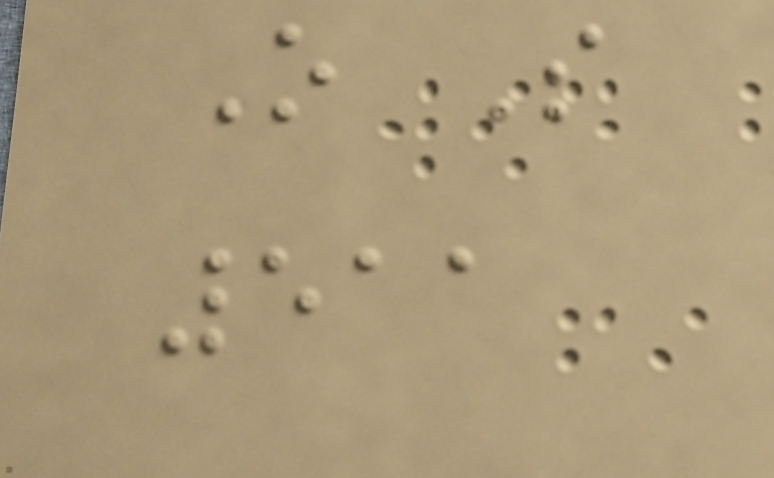O S
511
